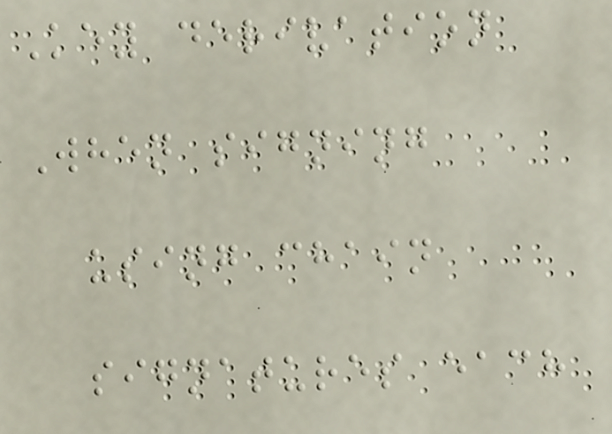Key derivation
When signing
using chain
signatures each
